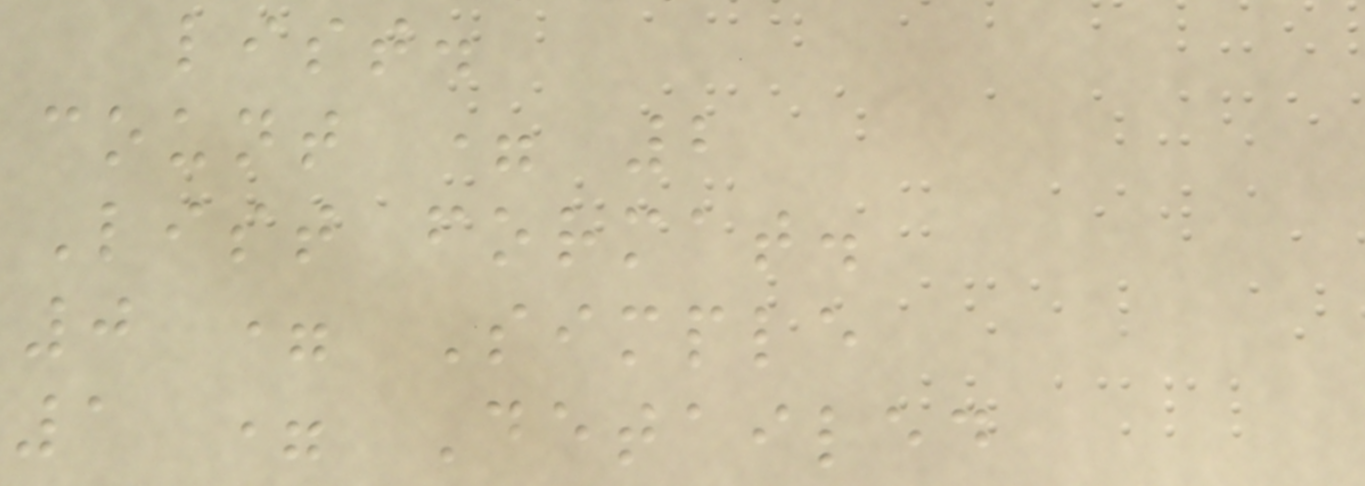list.
count = 2
List format.
0 = Simple
1 = Detailed
